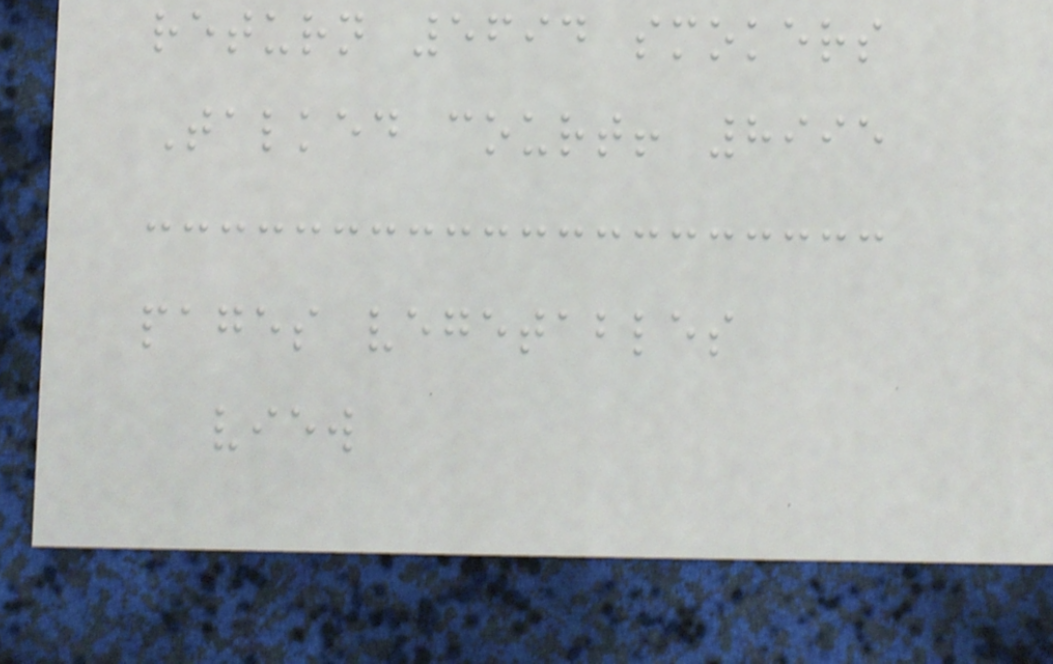return 5694 smokers
Talked court! 8995
pages vegetables
view
